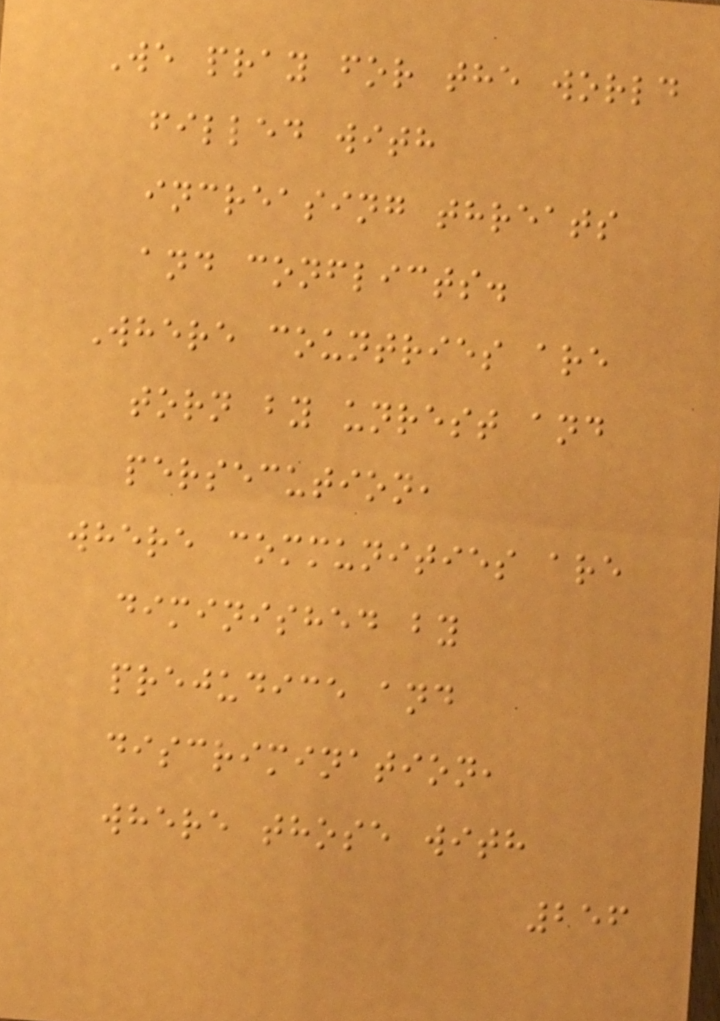We pray for the world
filled with
increasing threats
and conflicts.
Where countries are
torn by unrest and
persecution,
where communities are
diminished by
prejudice and
discrimination,
where those with
256
